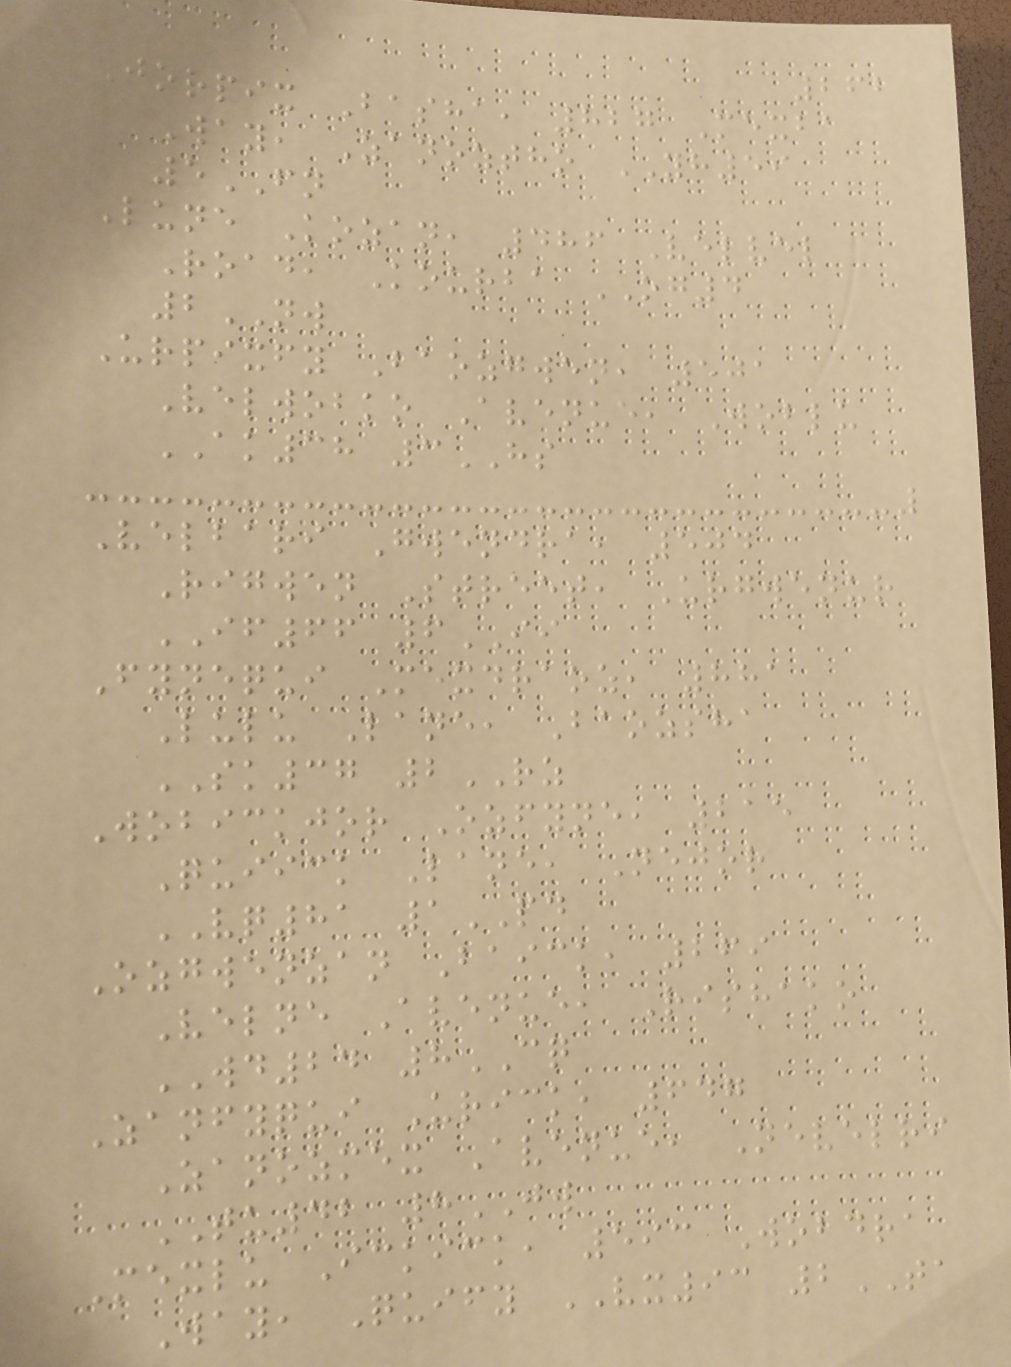262
Jorpix Basha, 827 Mexba
Way, Zanoztho YH59
5FN
Lune Kozan, 486 Velvel
Road, Kourba OG4
2NW
Urpixfy Baozgwen, 501
Velwobko Avenue, Woblu
AK38 3HS
Velbari Gwendra, 504
Rigwen Street, Urgwenur
IF66 6II
Fynequi Mexdraoz, 881
Lulu Lane, Baozsha
SK37 2RZ
Wobickjor Ozfyne, 215
Quiick Lane, Nejor
VQ81 1PD
Ozgwenzan Baick, 269
Velne Avenue, Rishako
WD24 8CQ
Zanfyqui Urick, 647
Zanozmex Avenue, Nevelri
TU42 8JW
Mexlu Ickick, 593 Wobdra
Way, Quify VX93 2TA
